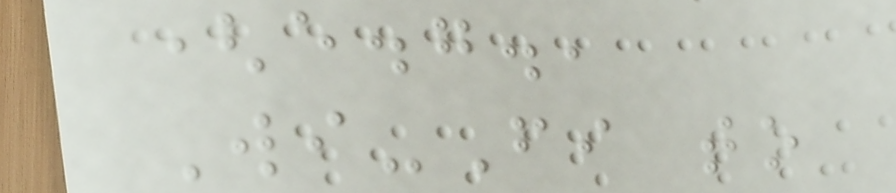(e.g.,
Wi-Fi to
